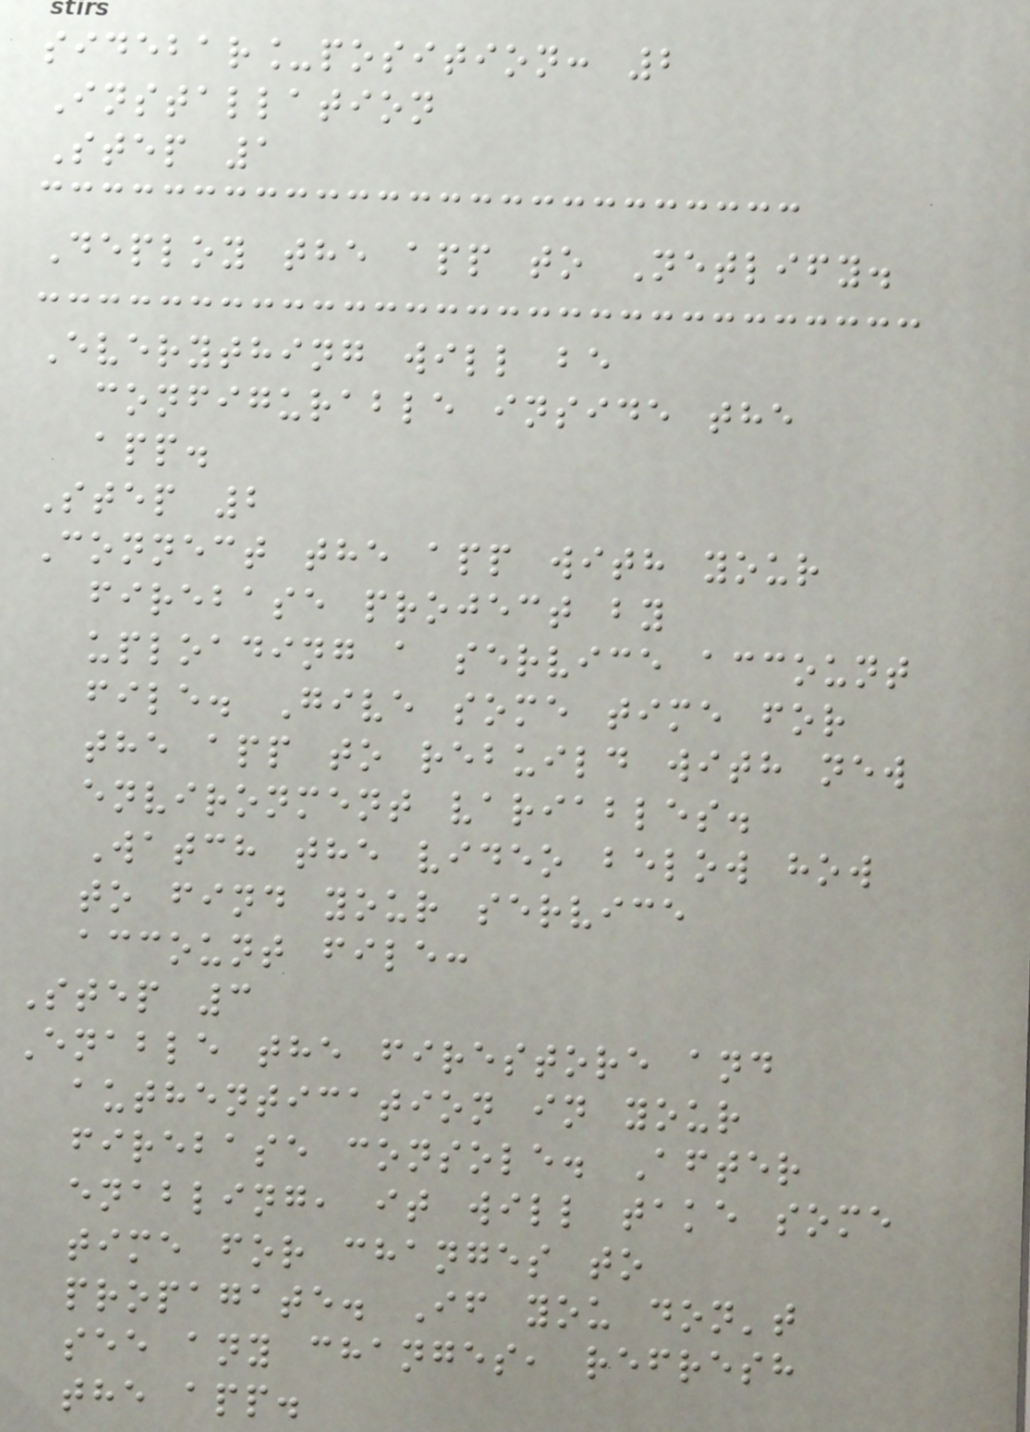sidebar_position: 2
Installation
Step 1
Deploy the app to Netlify.
Everything will be
configurable inside the
app.
Step 2
Connect the app with your
firebase project by
uploading a service account
file. Give some time for
the app to rebuild with new
environment variables.
Watch the video below how
to find your service
account file:
Step 3
Enable the firestore and
authentication in your
firebase console. After
enabling, it will take some
time for changes to
propagate. If you don't
see any changes, refresh
the app.
